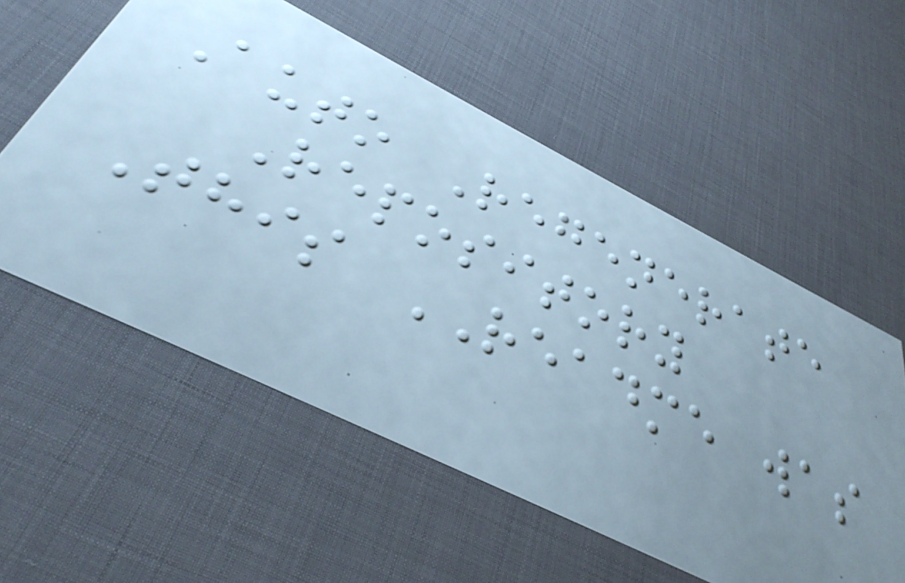Auto Regenerate
Repository
This README was
